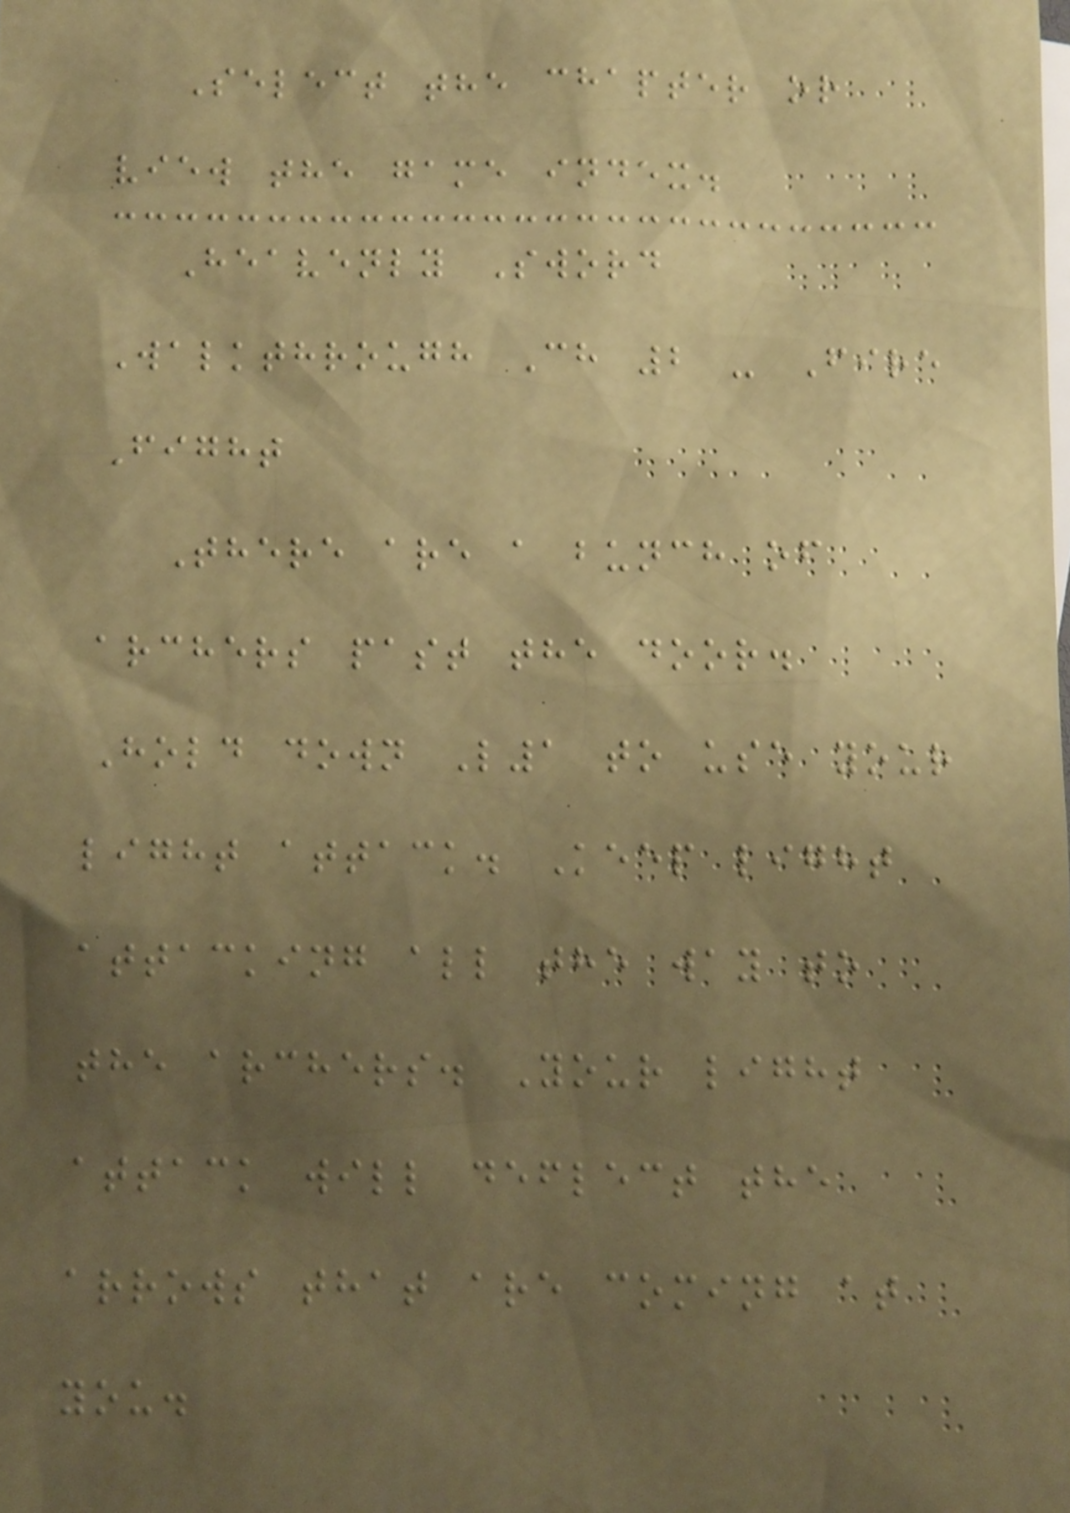Select the chapter or
view the game index.
Heavenly Sword
Walkthrough Ch 2 - Fire
Fight
There are a bunch of
archers past the door.
Hold down L1 to use your
light attack. Keep light
attacking all the way to
the archers. Your light
attack will deflect the
arrows that are coming at
you.
